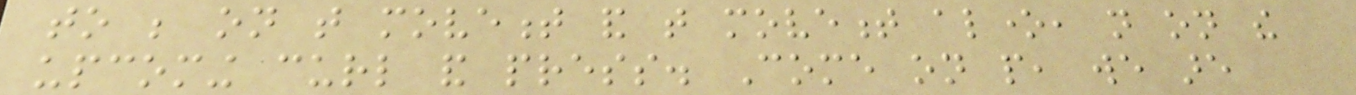to be on that movement and that movement alone, not on the
upcoming curl and press. Come on people, we are
